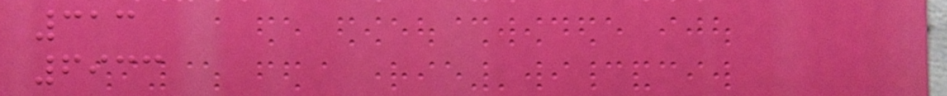313
6933
